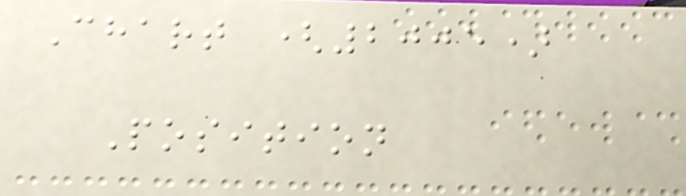Chart (2005)
Position
